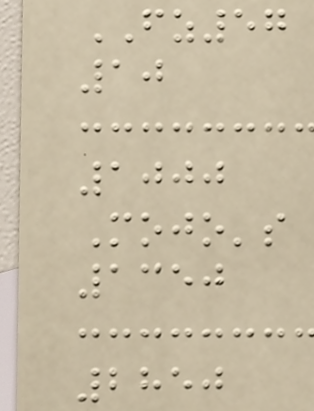FZ57
10
1000
Mojo's
1350
2850
